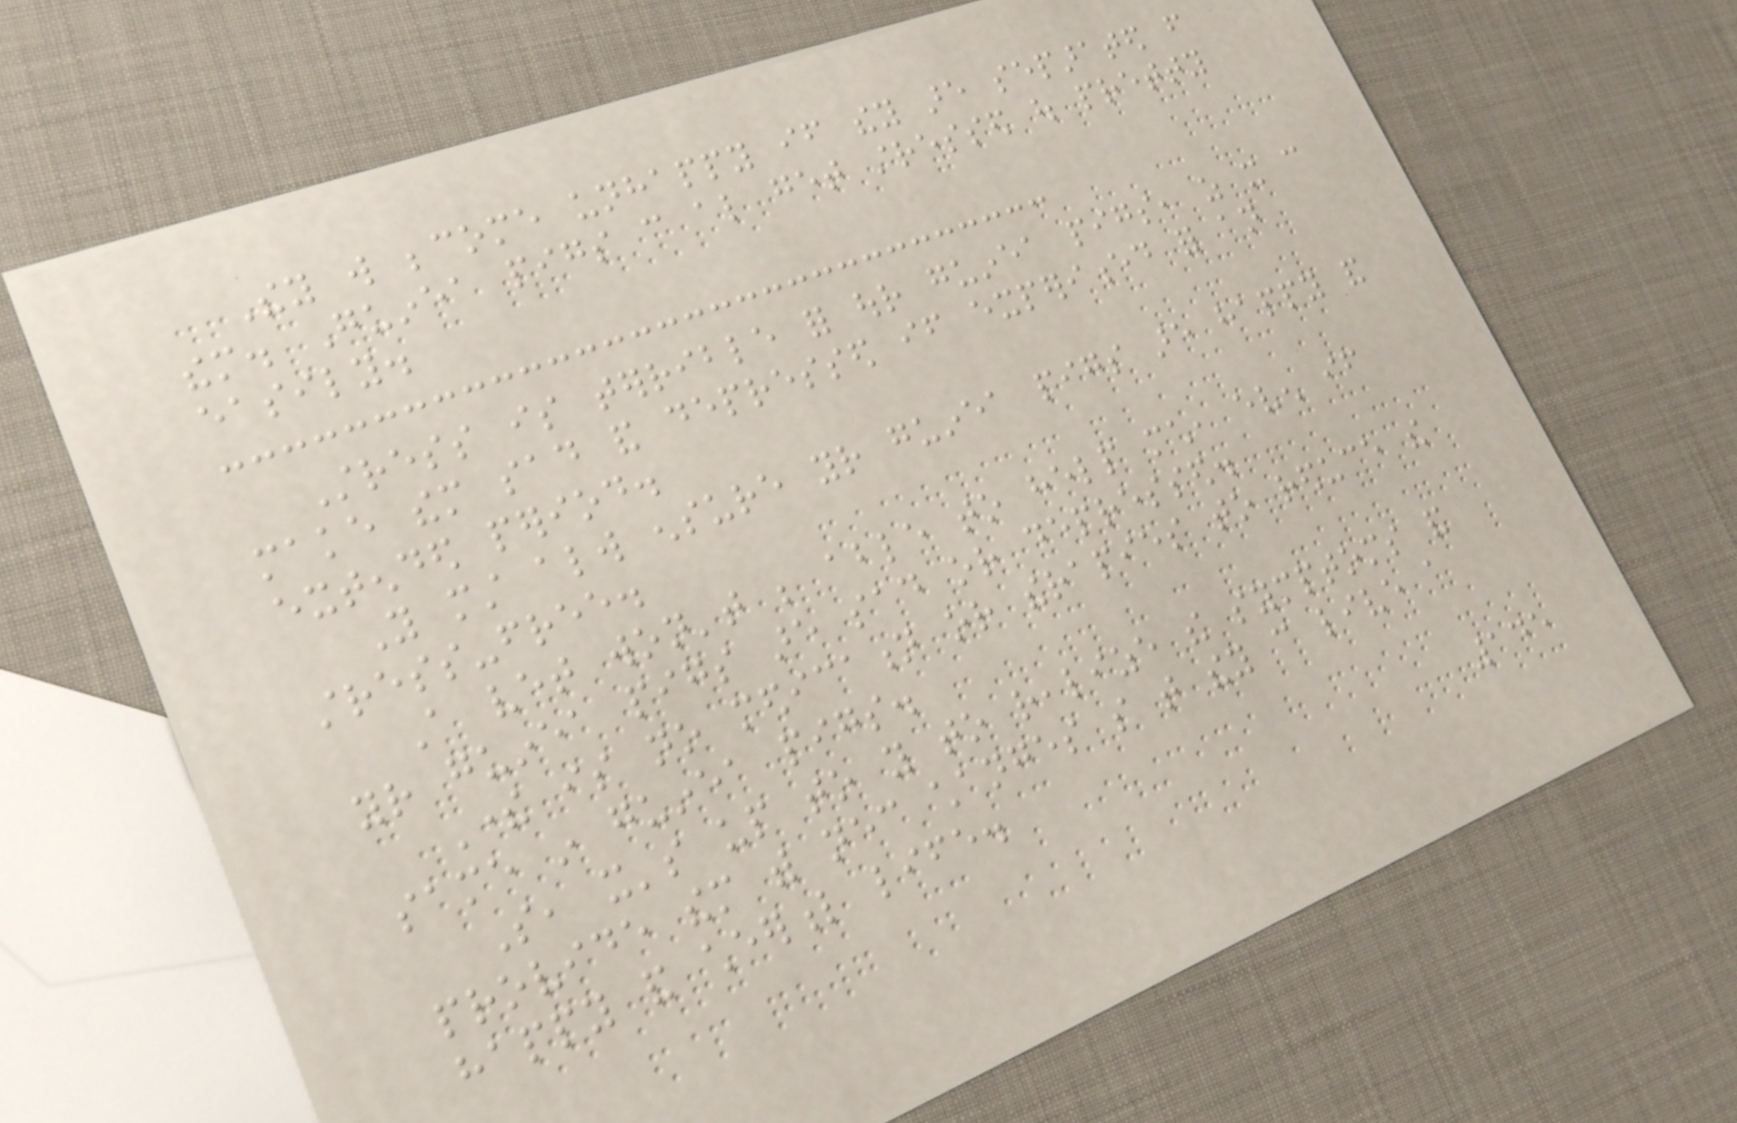They will become unhappy if they are separated from
them. Guinea pigs can also get stressed out pretty
easily.
Stress is terrible for our guinea pigs, as it can
make them sad and depressed if experienced for an
extended period.
You must always ensure your guinea pigs are happy and
stress-free.
A vet won't be able to help much, even if
your guinea pigs are sad or depressed.
There is no medication or therapies to reduce the
same in guinea pigs.
So, it's up to you to realize the symptoms and
provide them with necessary changes so that they can live a
happy and cheerful life.
145
